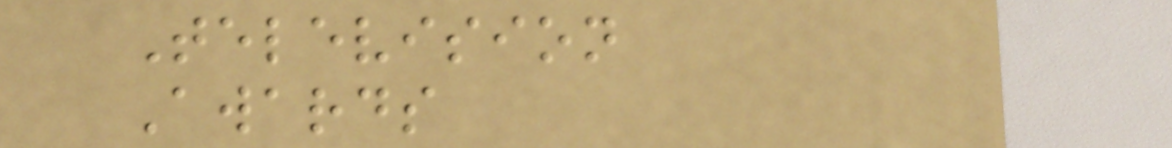Television
Awards
